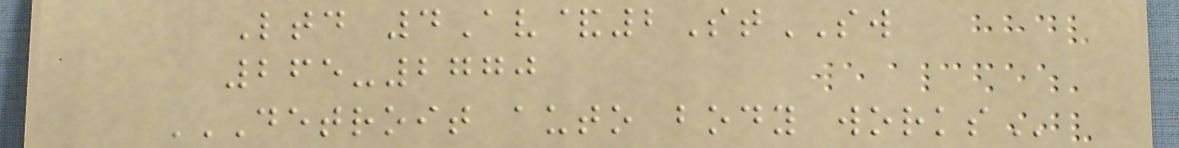Ltd 4Av&2StSW
265-2770
DETROIT AUTO BODY WORKS
